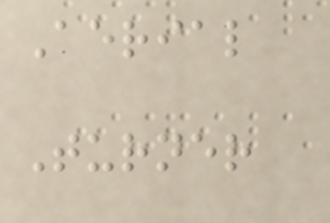Aerial
Turner
